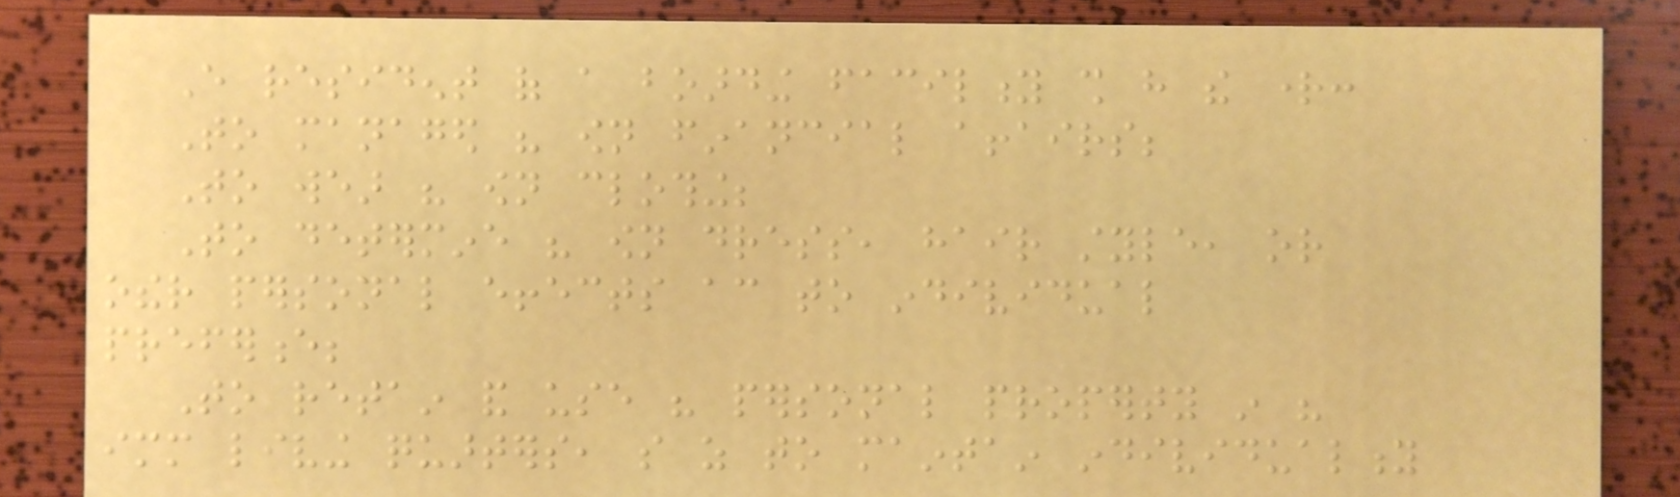Every resident of a boarding facility shall have the right:
To managed his own financial affairs;
To wear his own clothing;
To determine his own dress, hair style, or
other personal effects according to individual
preference;
To retain and use his personal property in his
immediate living quarters, so as to maintain individuality
